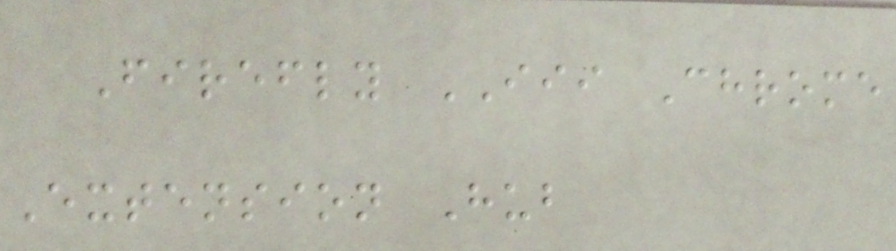Firefly III Chrome
Extension Hub
